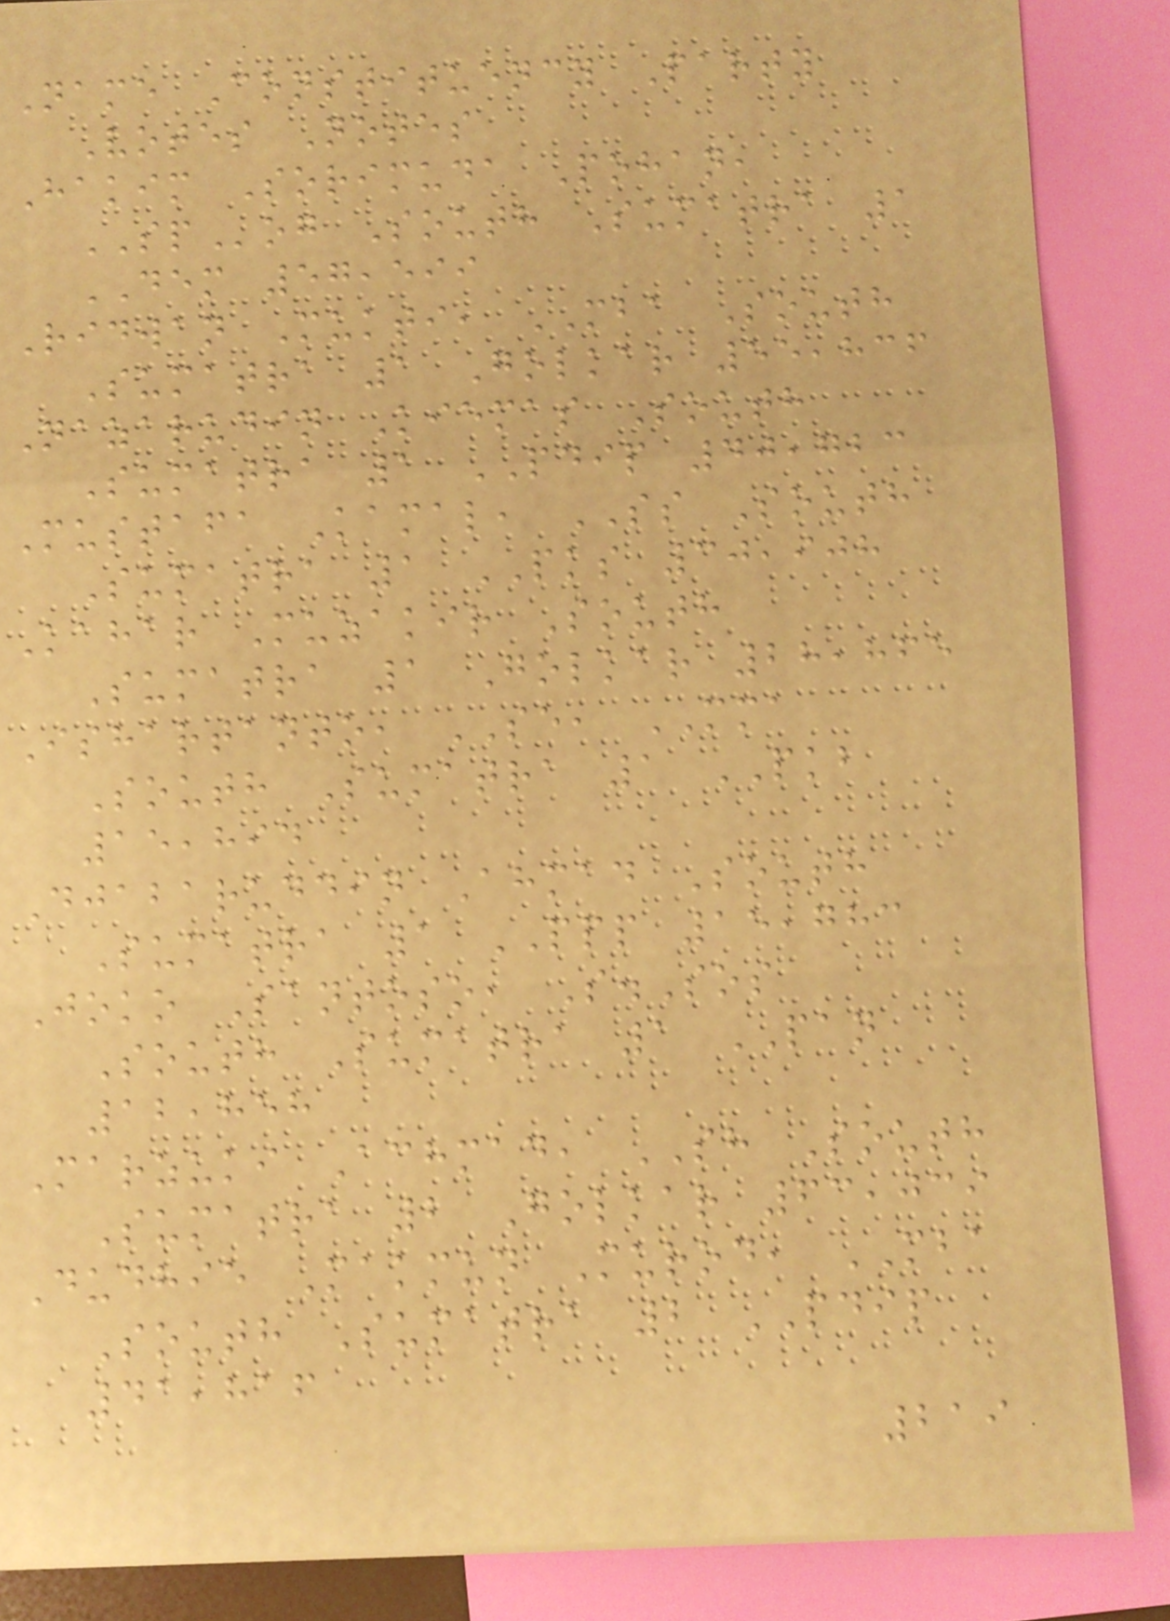Name Constituency Party
Votes Notes
Hakim Sorimuda Pohan,
SPog South Sumatra 1
DEM 57,599
Ridwan Mukti, MBA South
Sumatra 1 Golkar 55,836
Nazarudin Kiemas South
Sumatra 1 PDIP 40,723
Mustafa Kamal, SS South
Sumatra 1 PKS 30,908
Kahar Muzakir South
Sumatra 1 Golkar 28,865
Ishartanto, SE, MMA
South Sumatra 1 PKB
15,894
Djabaruddin Ahmad South
Sumatra 1 PPP 15,783
Joko Santoso, S.Sos
South Sumatra 1 PAN
12,858
Marzuki Achmad, SH South
Sumatra 2 Golkar 63,039
Dudhie Makmun Murod, MBA
South Sumatra 2 PDIP
41,816
219
